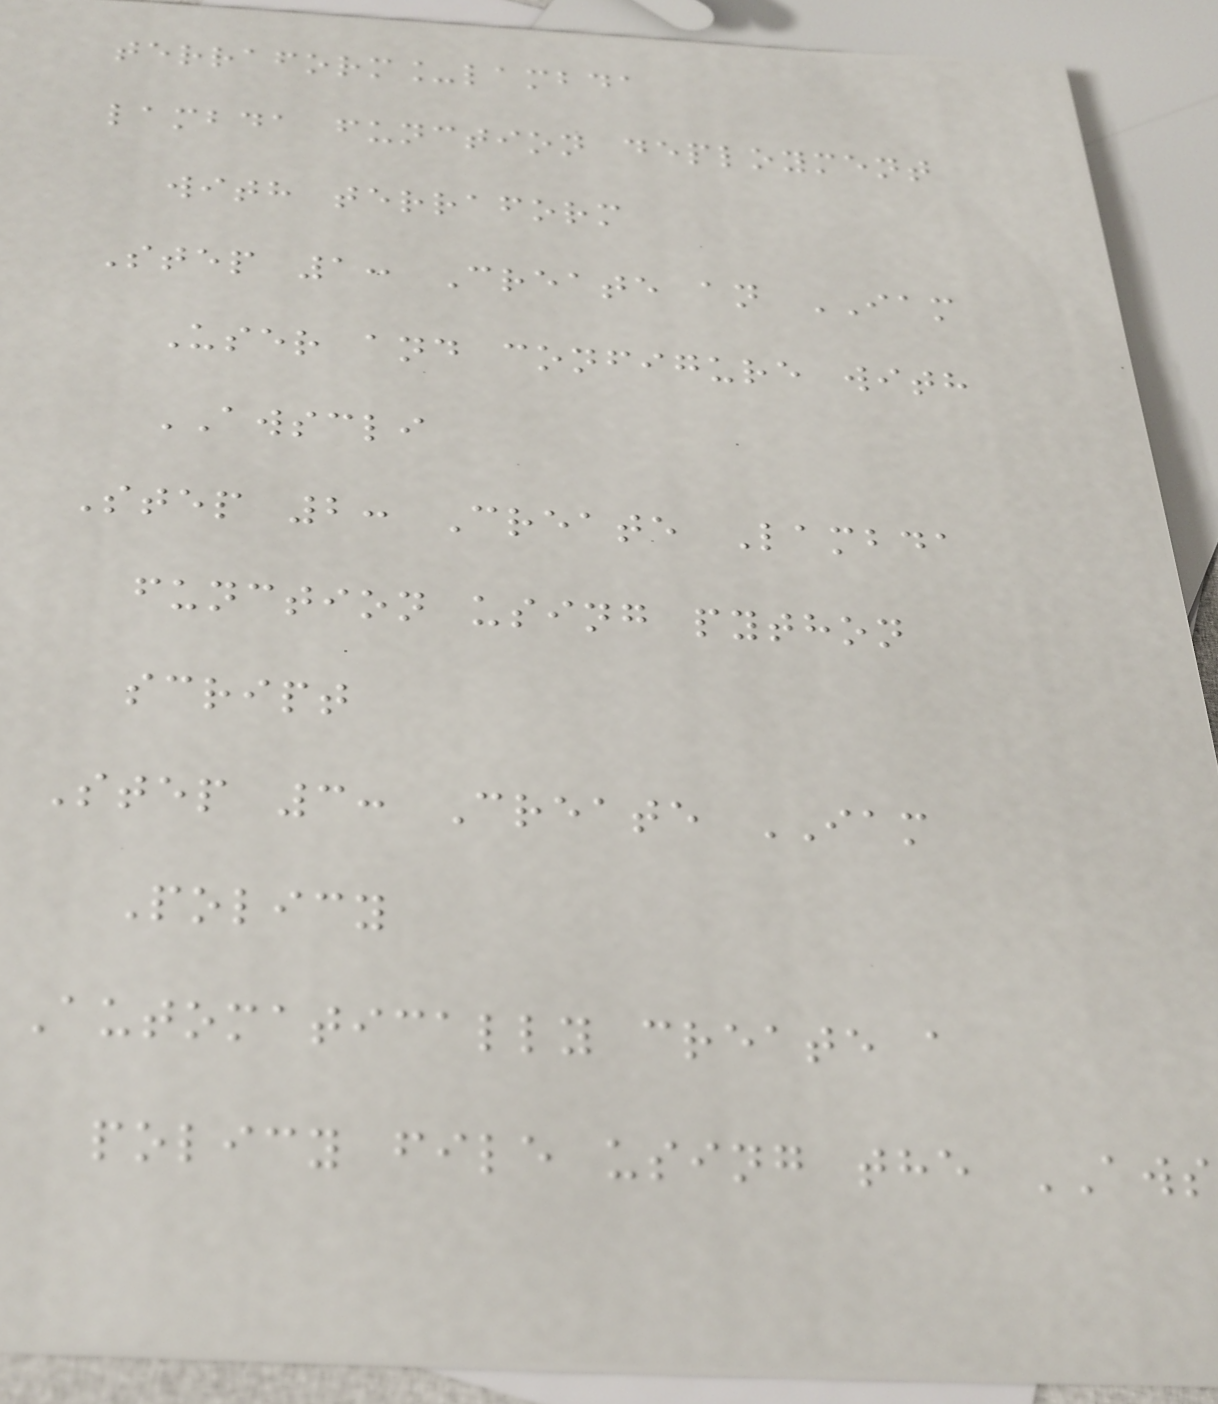terraform_lambda
lambda function deployment
with terraform
Step 1: Create an IAM
User and configure with
AWSCLI
Step 2: Create Lambda
function using python
script
Step 3: Create IAM
Policy
Automatically create a
policy file using the AWS
